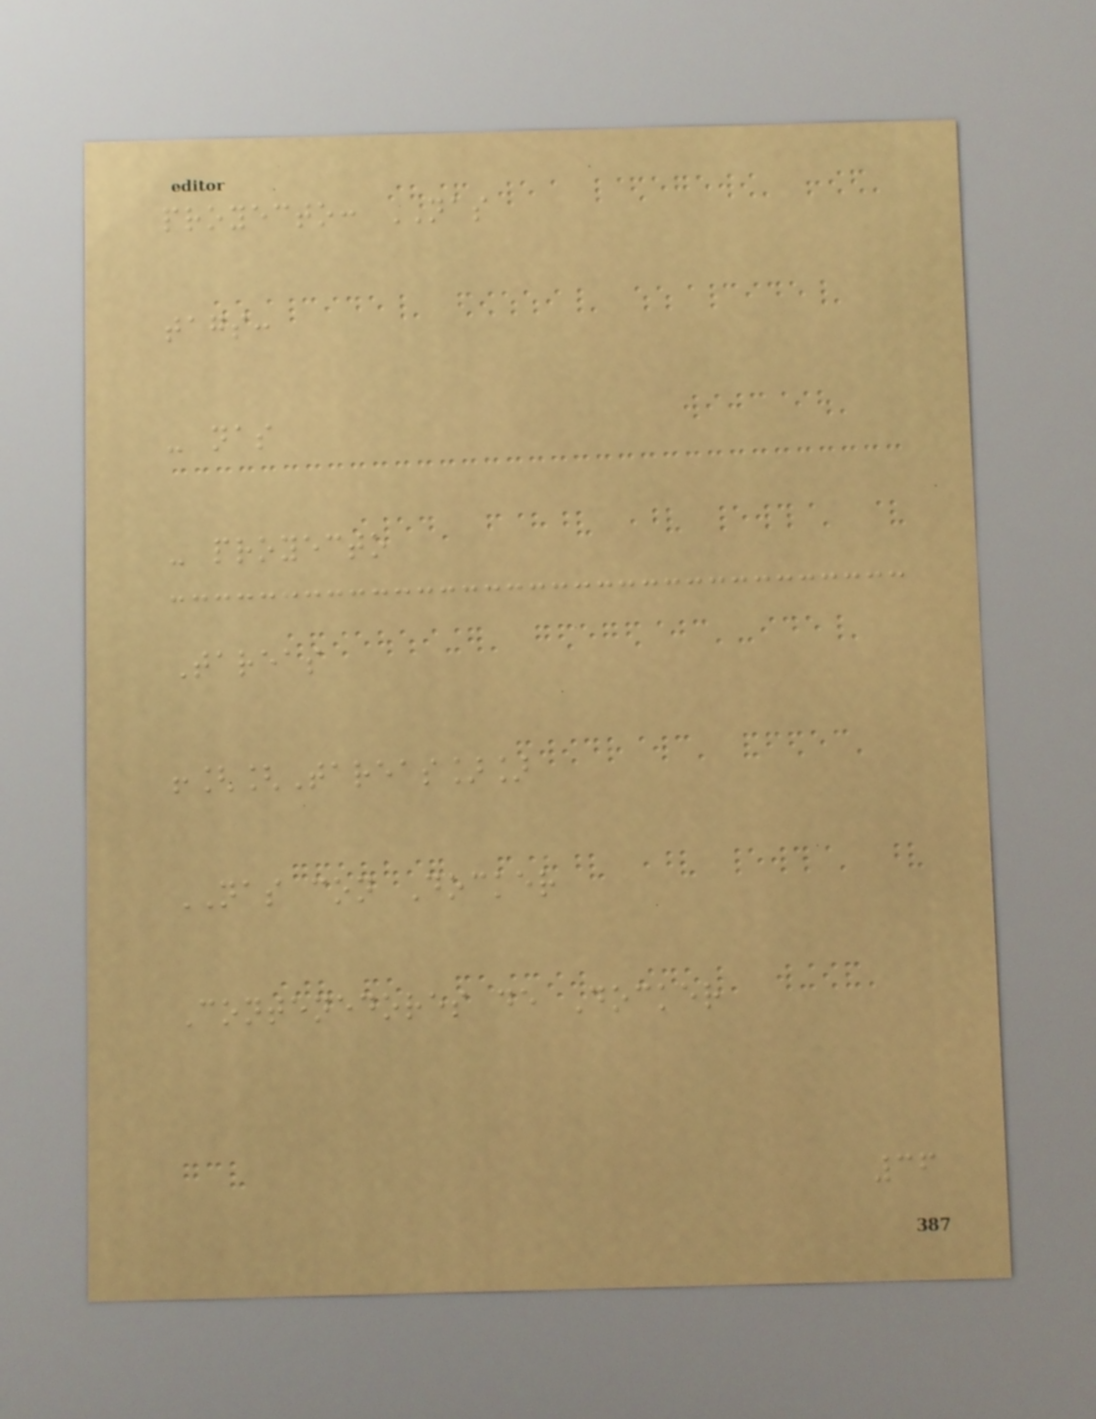proyecto: NAS
tags:
- nas
- proyecto
Tareas
![[Tareas]]
NAS con Docker
Contenedores de Docker
36
